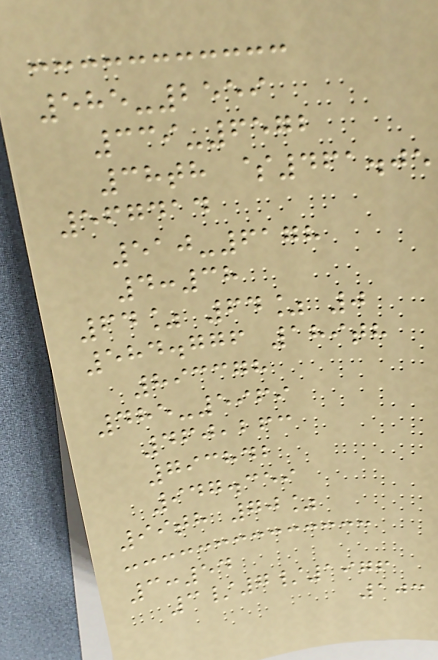585-2559
339-6572
38th $461.05
567414
510-6178
4:38
64% 64% 0
584.776 189th
893378
485-5969
460,263
793842
947.359
99th 70%
3:54
3/7/1976
103
